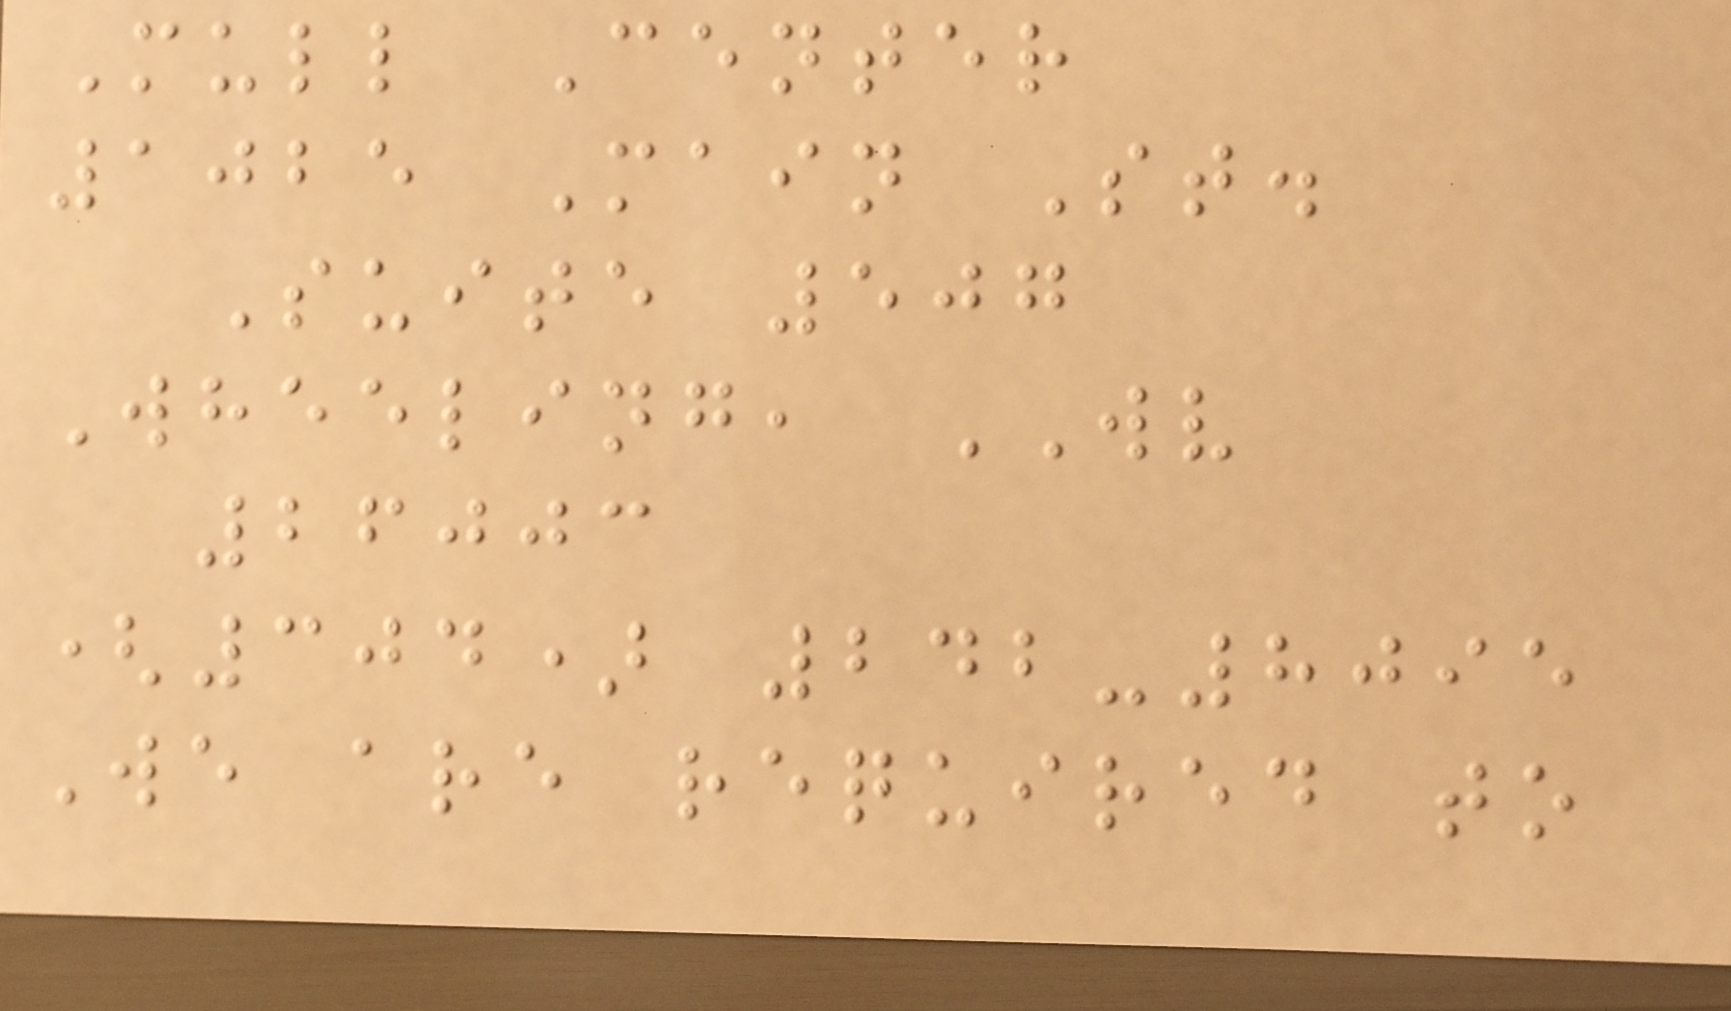Mull Center
1025 Main St.
Suite 507
Wheeling, WV
26003
(304) 242-8095
We are required to
